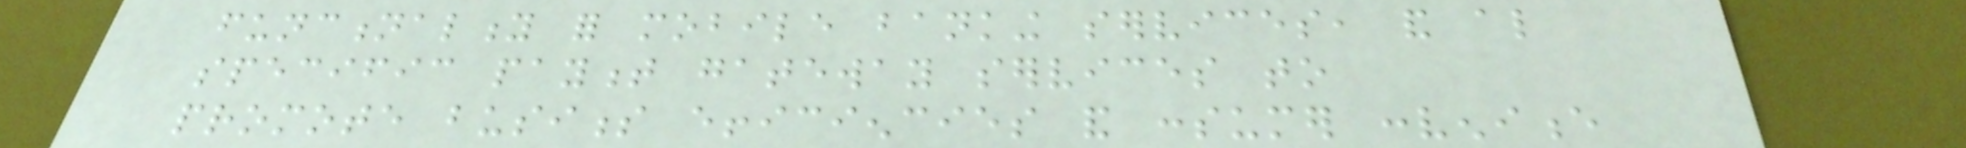functionality for mobile banking services, and also
specific payment gateway services to
promote business efficiencies and consumer convenience
